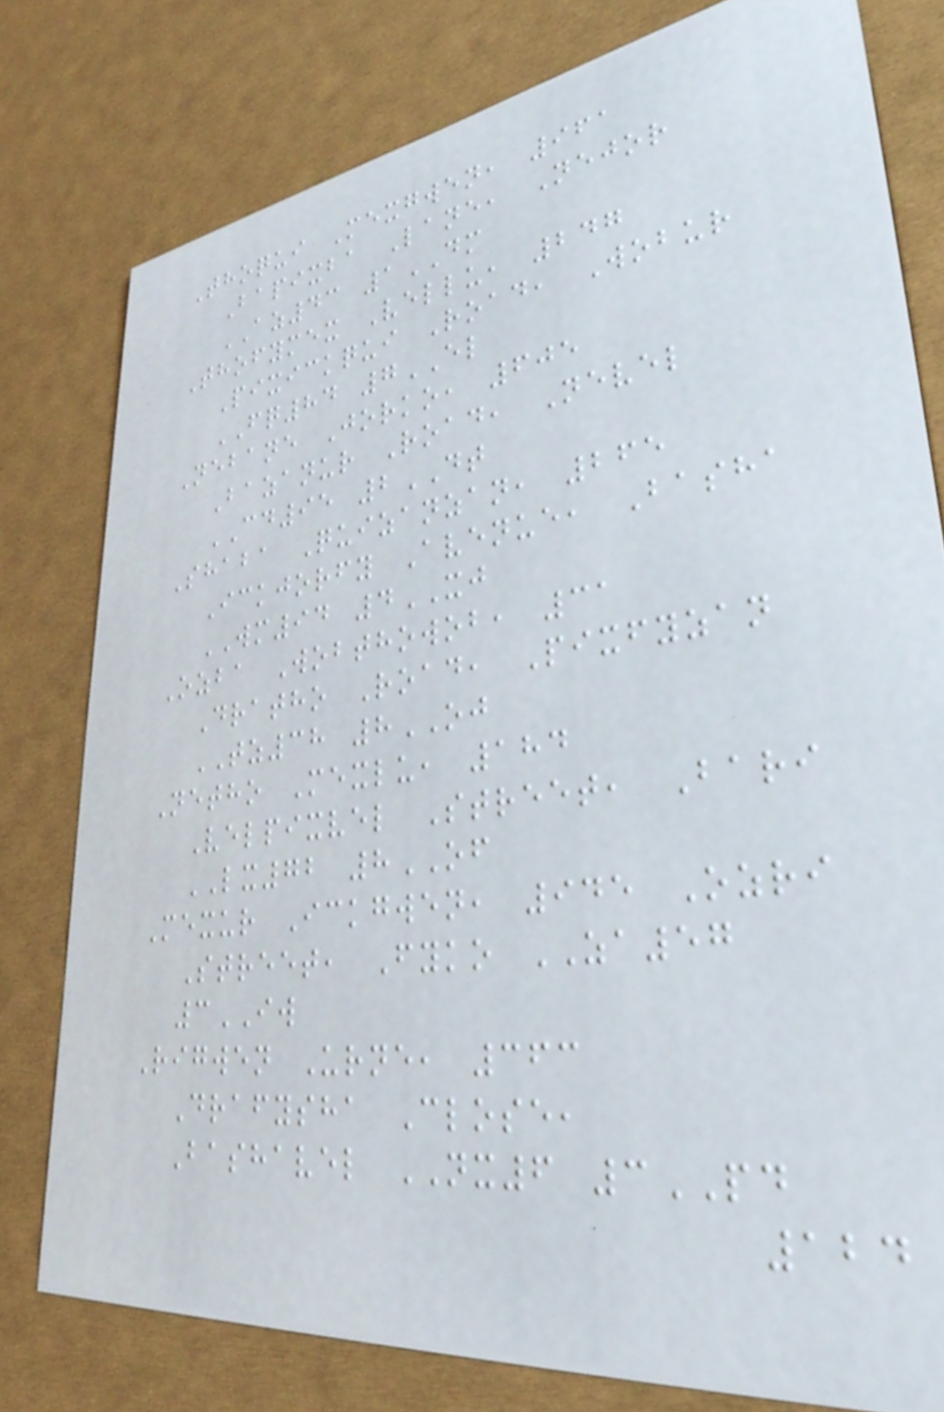Thoqui Mexgwen, 961
Bapixba Lane, Nejor
AZ43 1DM
Thofymex Vellu, 247
Pixickqui Road, Wobur
FQ84 7EL
Nebane Jorko, 605
Bazanur Road, Nevel
CD95 2DT
Shaba Quizanzan, 265
Ickjorfy Avenue, Basha
WM94 4XJ
Ozba Wobthowob, 31
Dratho Road, Pixfyzan
TZ38 8OJ
Netho Mexlu, 184
Velpixvel Street, Bari
LX72 8OF
Mexur Ickgwen, 945 Ozri
Street, Fyko ZA57
3IW
Rigwen Urne, 363
Drafysha Close,
Bashavel NX6 3PD
124
